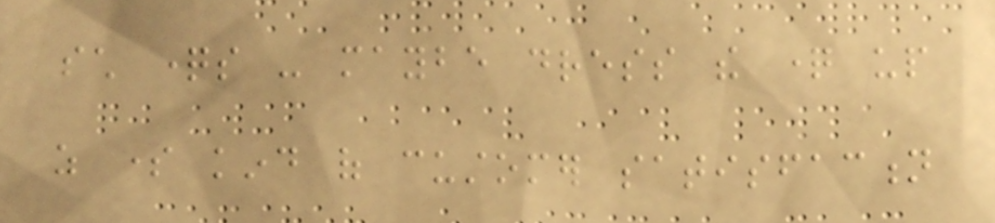such questions - maybe dress the question up
as some kind of customer satisfaction
